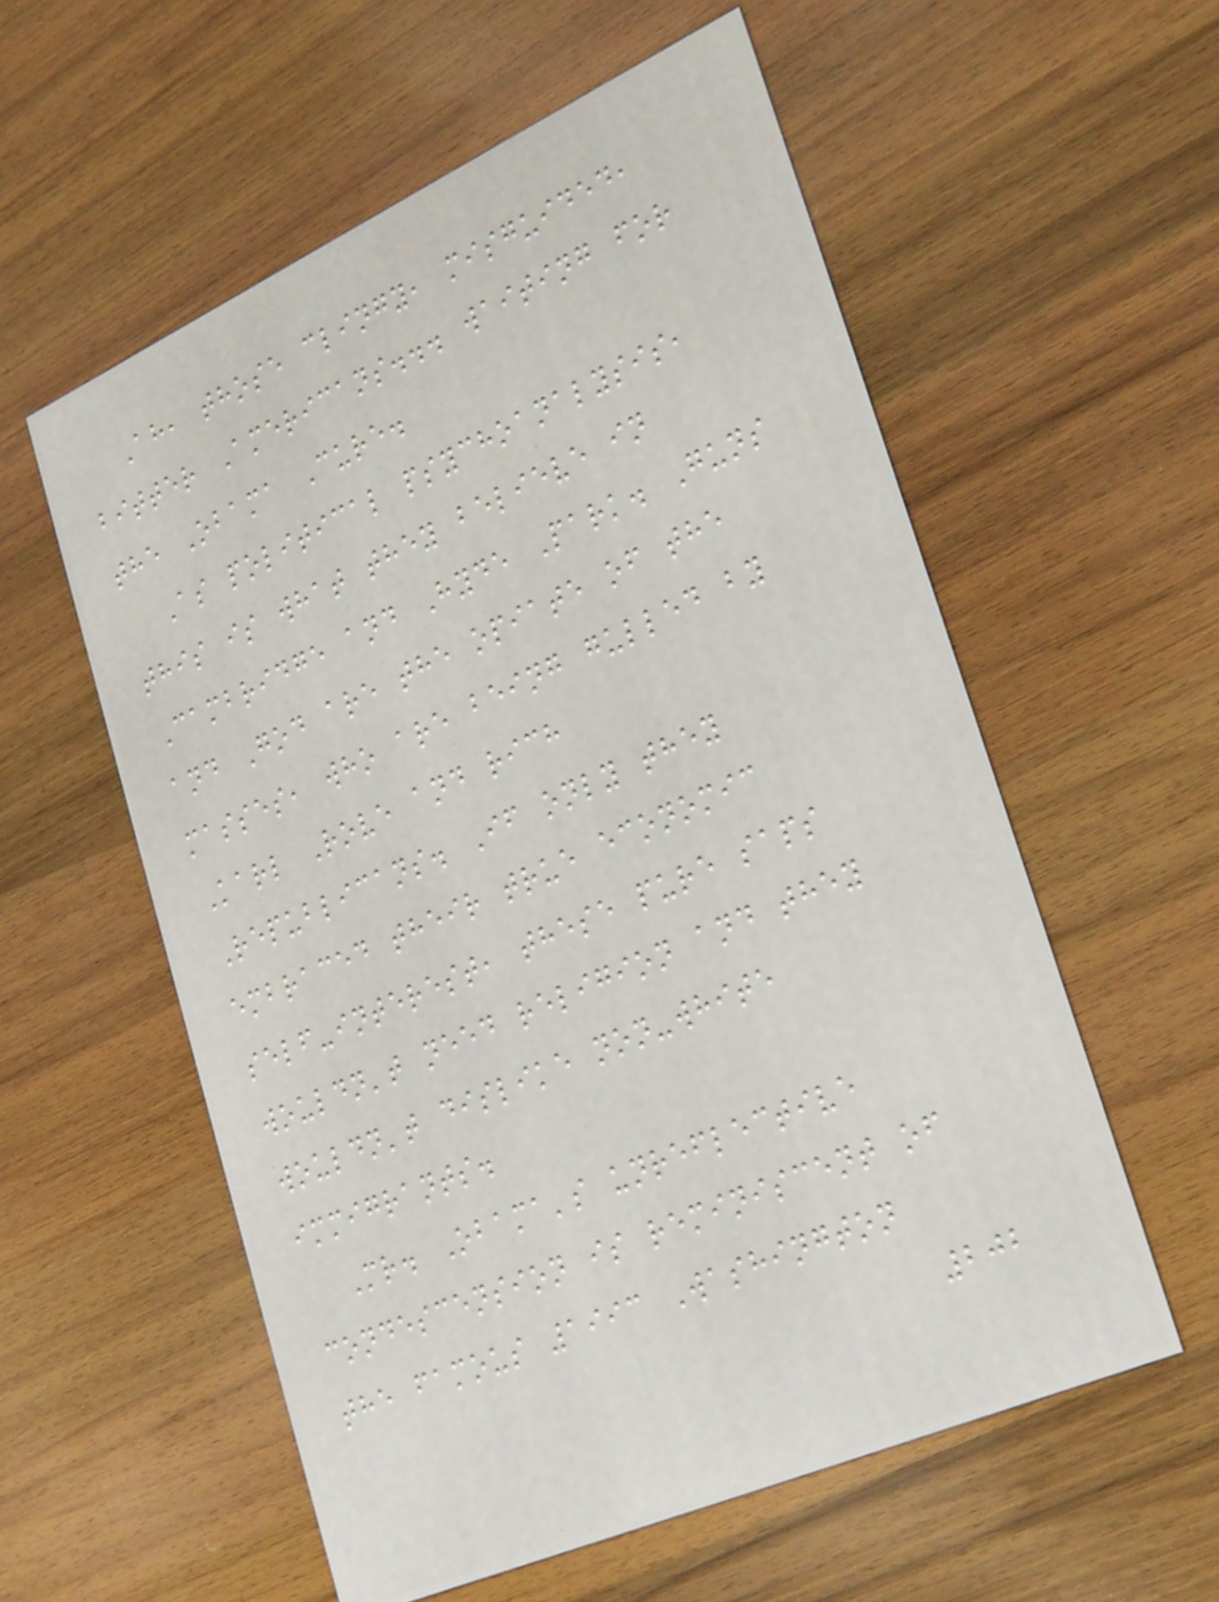Ah, those clingy, misguided,
bitter Americans... waiting for
the Obama Cure.
As political psychoanalysis,
this is what they believe in
Cambridge and Hyde Park. Guns
and God are the opiate of the
masses, who are being gulled by
Karl Rove and rich
Republicans. If only they
embraced their true economic
self-interest, these pure saps
wouldn't need religion and they
wouldn't dislike non-white
immigrants.
Mr. Obama's unreflective
condescension is reminiscent of
the famous 1993 Washington
202
